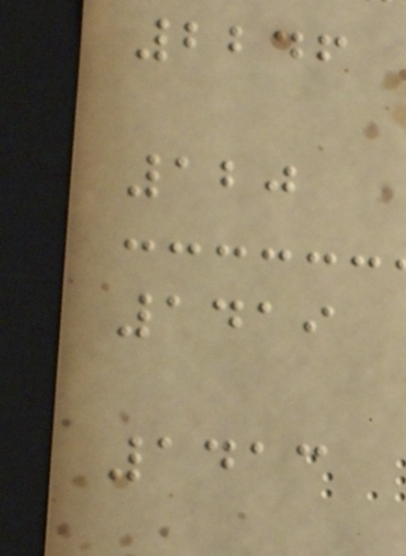2246
120
1419
1413
